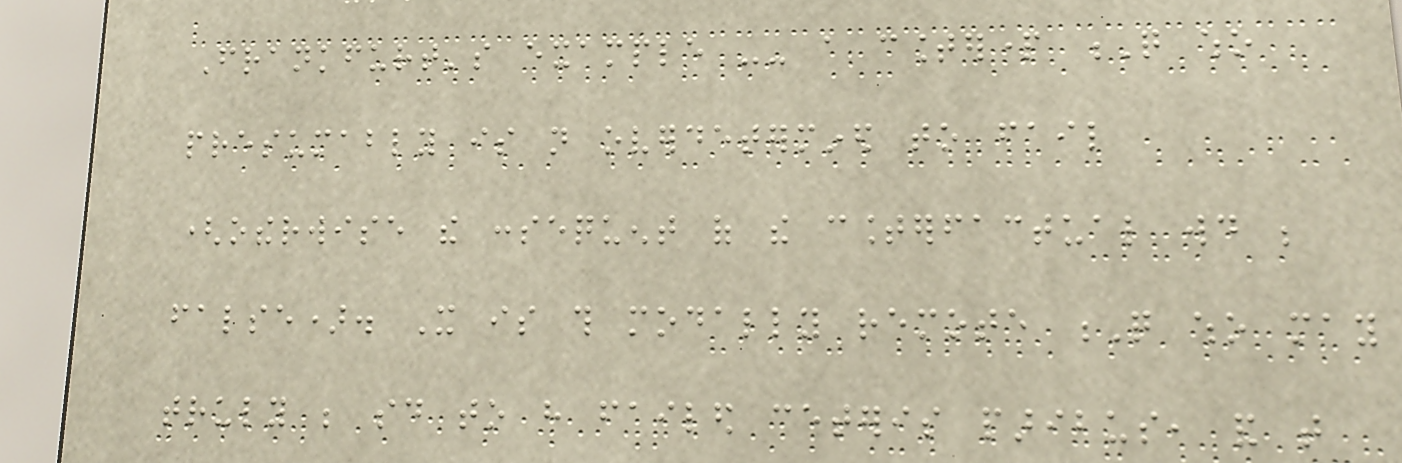Frankfurt's example -- a counterpart Q who
presumably is not overdetermined to fail
(otherwise the consequent of the counterfactual would be
false). It is this modally remote Q who may
truly be said to have failed ceteris paribus, and that
